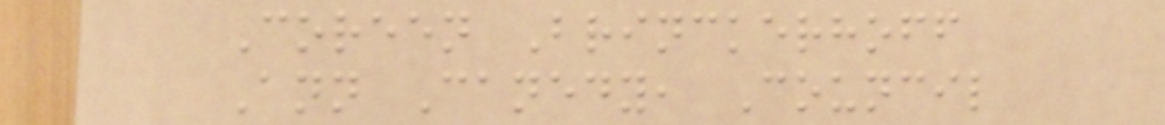Coreen Brinckerhoff
Ann Canedy, Council
